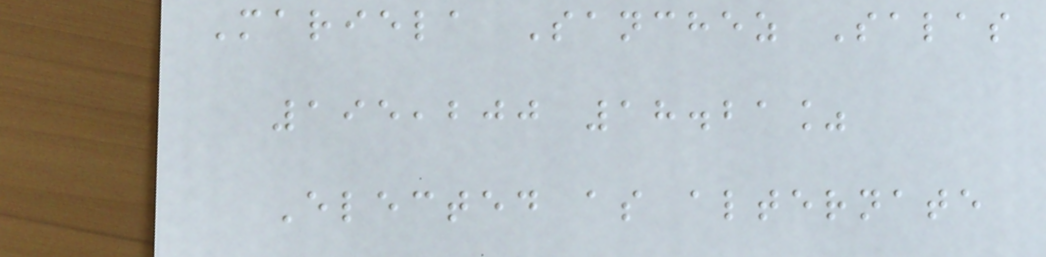Mariela Sanchez Salas
195,200 18.21%
Elected as alternate
